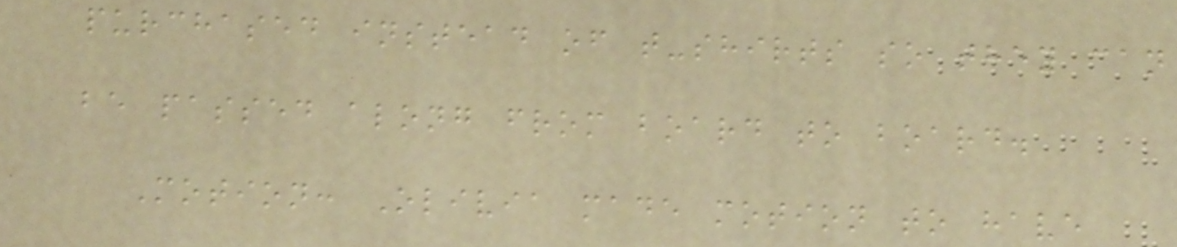purchased instead of t-shirts so they can
be passed along from board to board.
Motion: Olivia made motion to have
